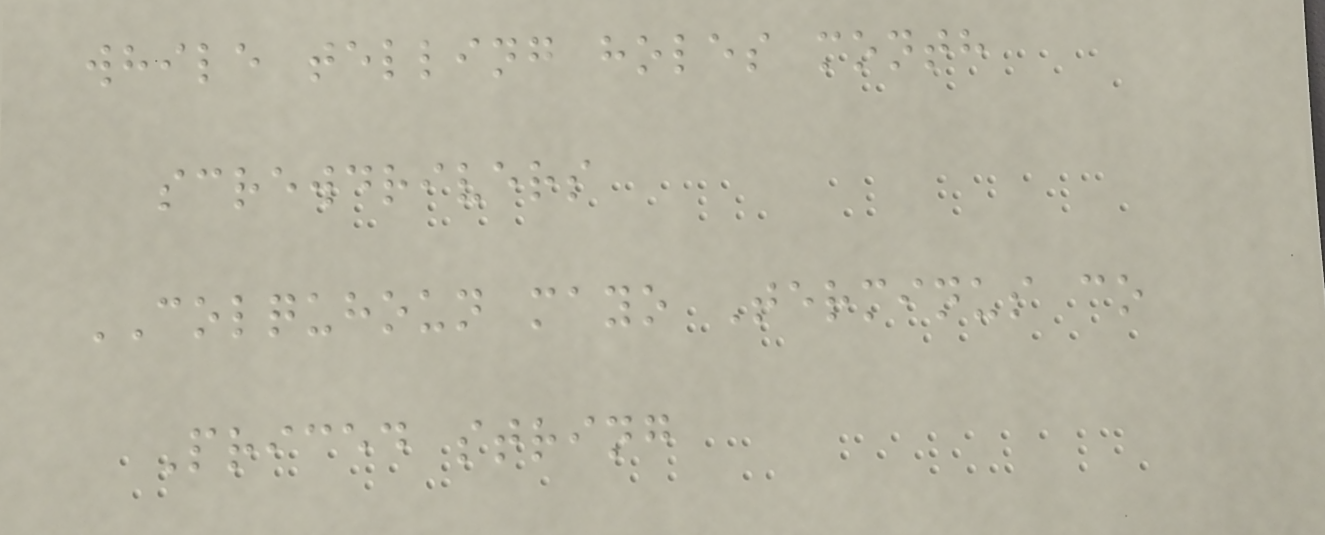while telling holes month
screwdrivers
COLQUHOUN mayo Terminus co
Priced string
